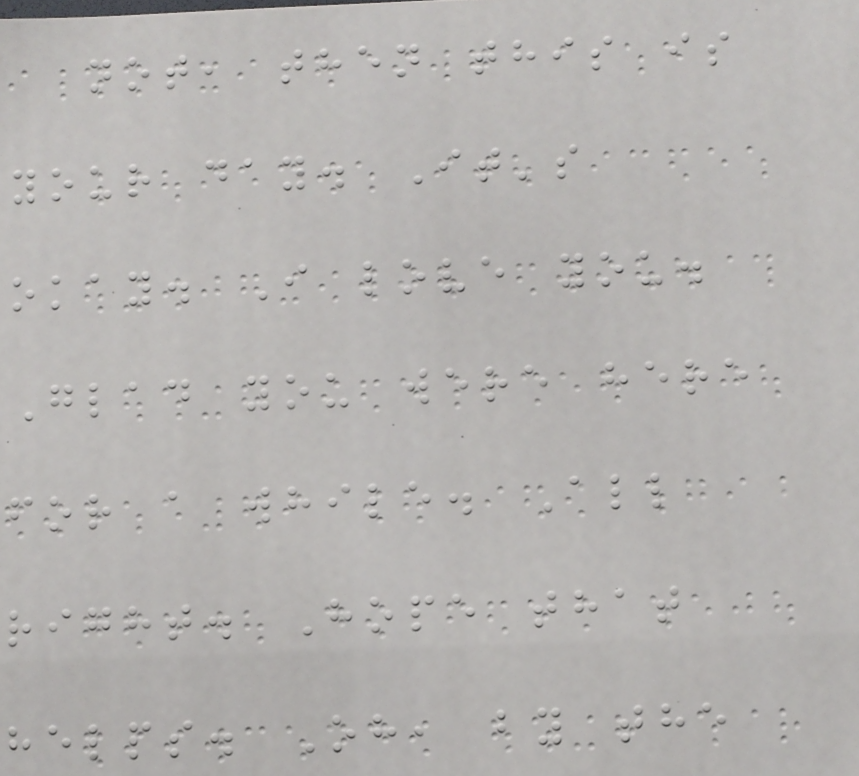not, then this is
your day. It's
okay. I love you.
Glad you were here
for a while. All
right. Hope that
helps. Oh, by the
